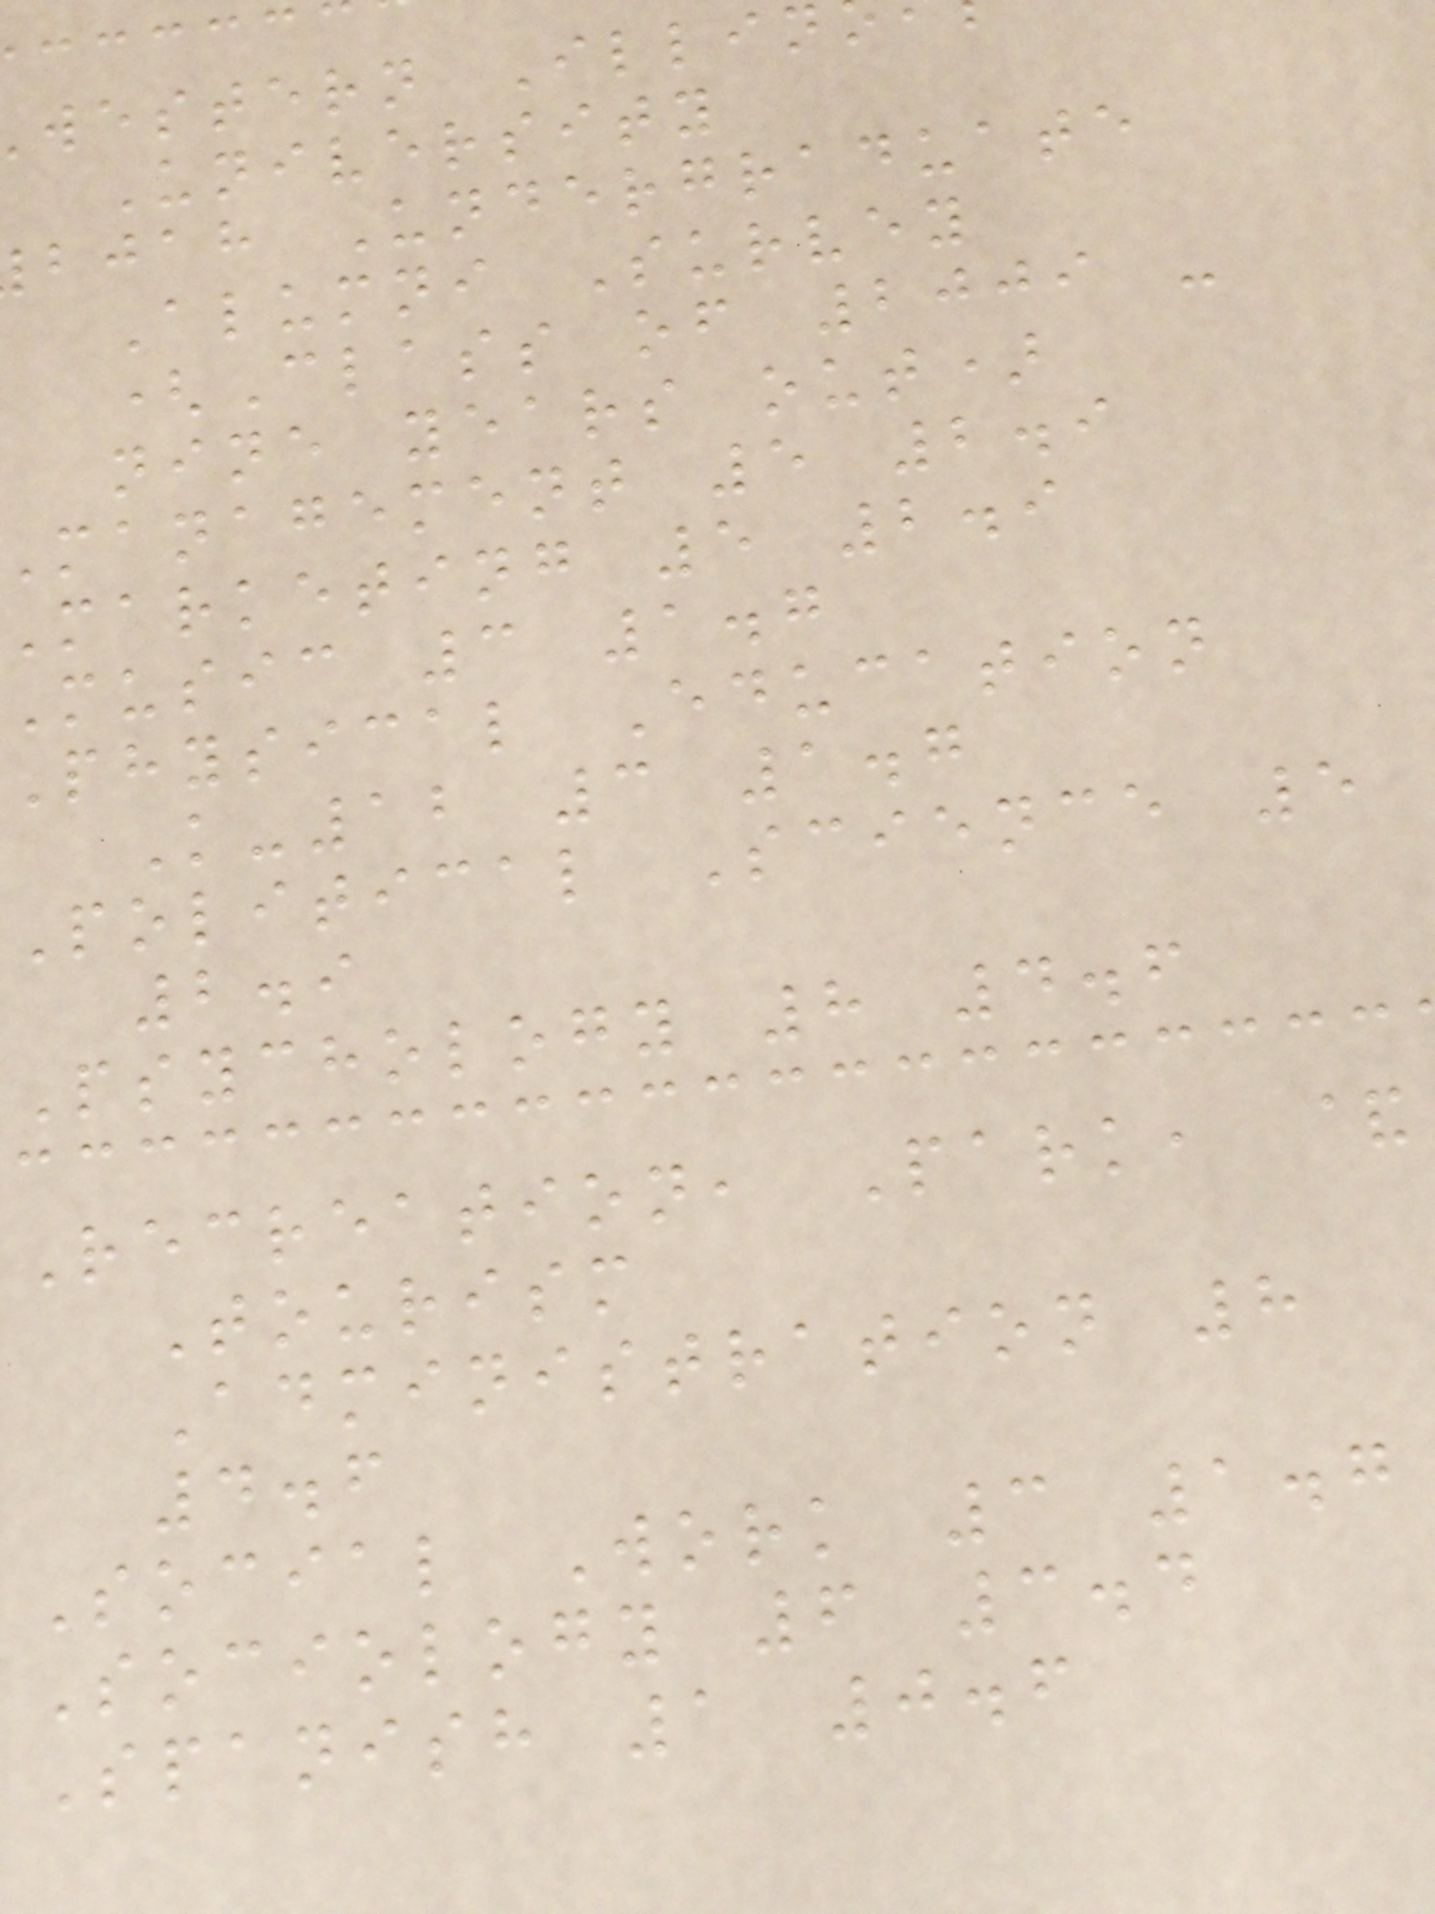western Illin
University
bjah Undergraduate
Alumni Survey
(Class of 2009 -
nine years out)
management 5 2.9
marketing 5 2.9
Music 3 1.7
Physical Education
K-12 3 1.7
Political Science 5
2.9
Psychology 8 4.6
Recreation, Park, &
Tourism
Administration 8
4.6
Social Work 3 1.7
Sociology 6 3.4
Spanish 1 0.6
